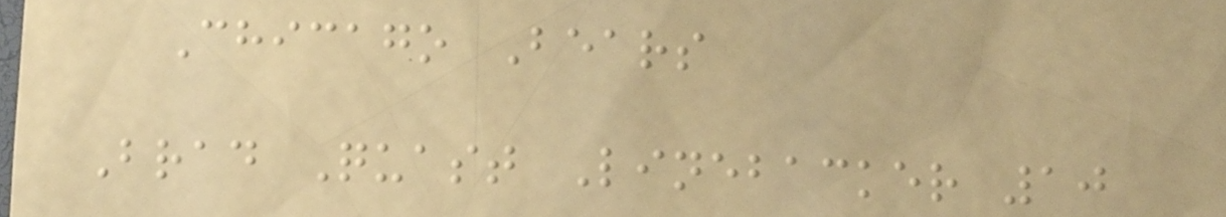Chicago Bears
Brad Quast Linebacker 10
